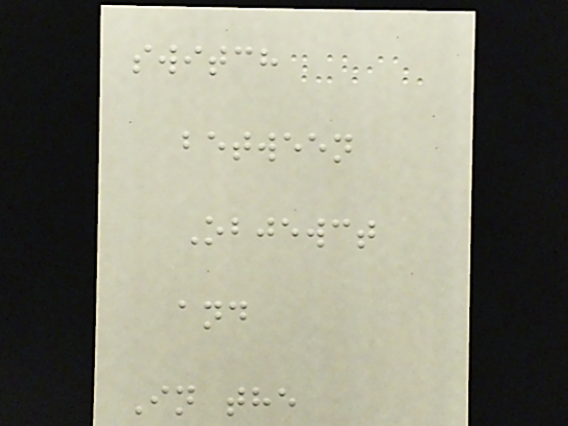switch
between
Objewct
and
In the
